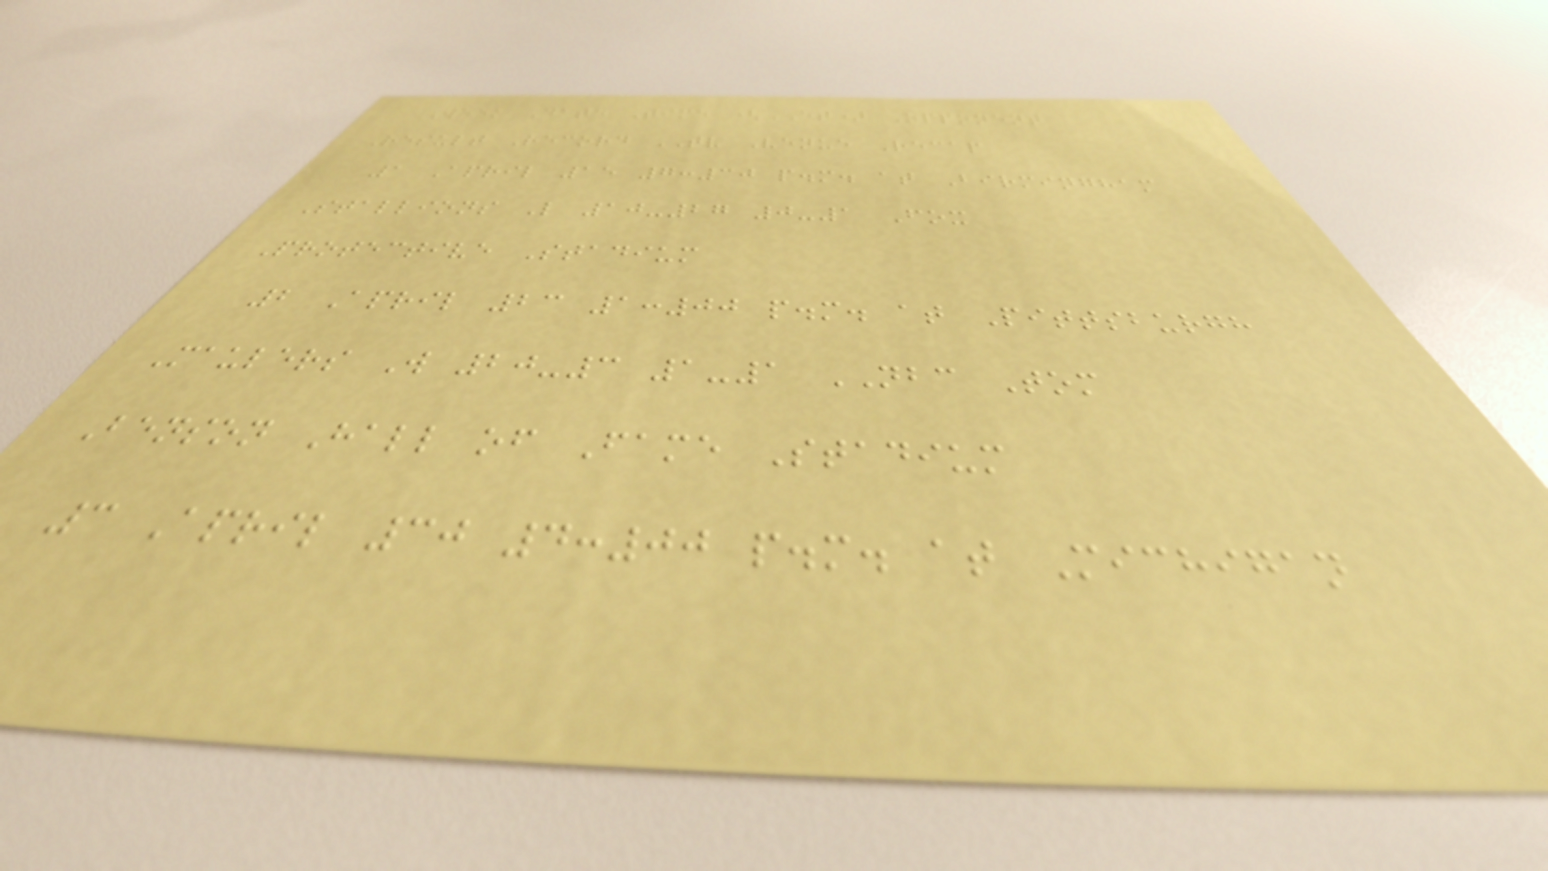Week Date Time (ET) Opponent
Result Record TV Venue Recap
1 April 15 7:30 p.m. at Birmingham
Stallions L 10-27 0-1 Fox
Protective Stadium
2 April 23 1:00 p.m. at Pittsburgh
Maulers W 20-3 1-1 NBC Tom
Benson Hall of Fame Stadium
3 April 30 4:00 p.m. at Michigan
